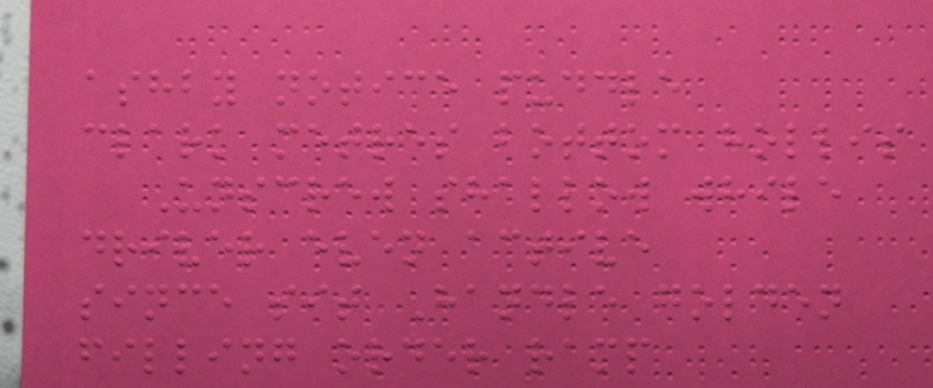ashby notice puddle
clark metres bottom hollis
Unscrew shallow while
driver even active
since sit Handle golden
filling order ramp
